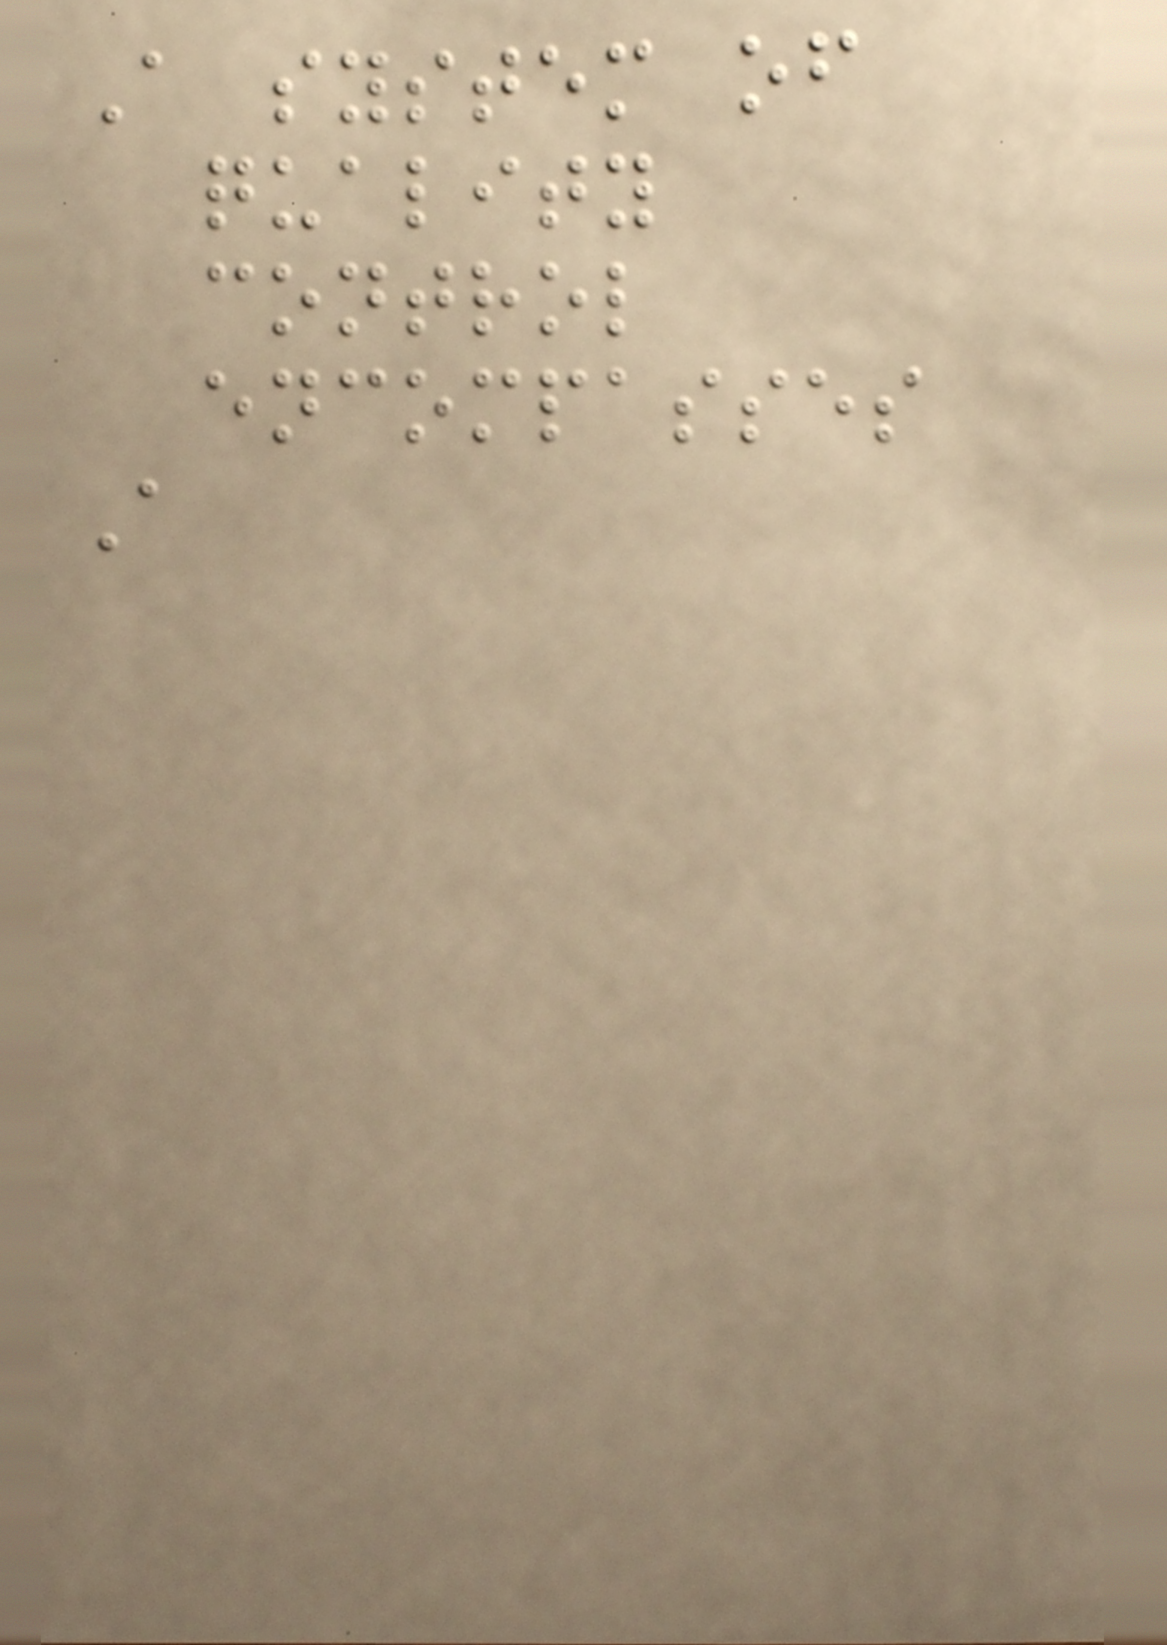A system of
quality
control
encompasses
A
